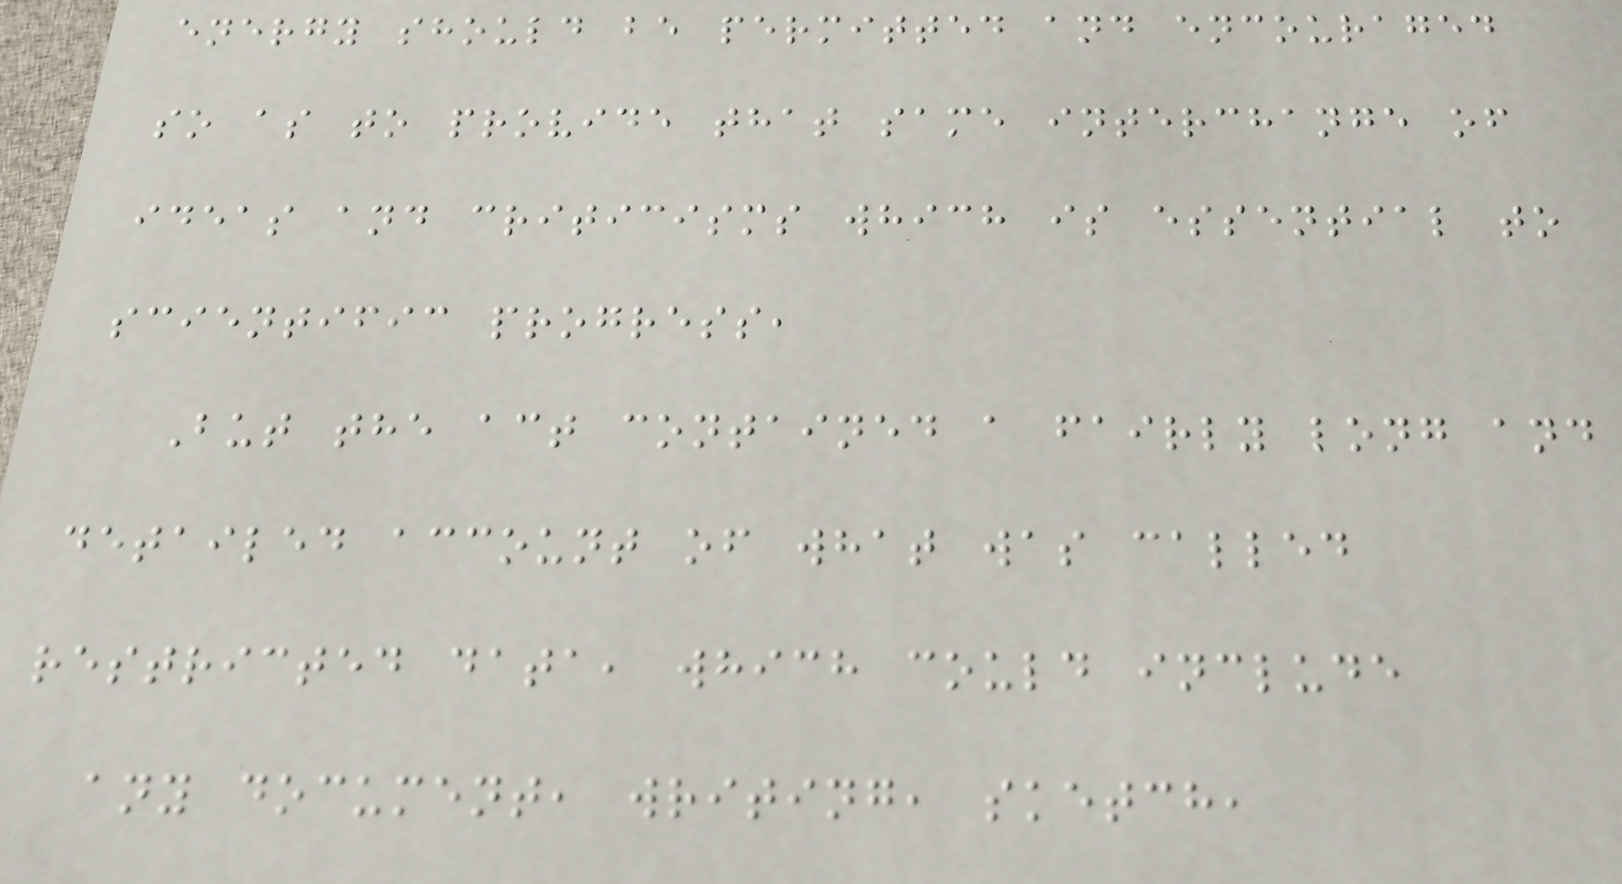energy should be permitted and encouraged
so as to provide that same interchange of
ideas and criticisms which is essential to
scientific progress,
But the act contained a fairly long and
detailed account of what was called
restricted data, which could include
any document, writing, sketch,
